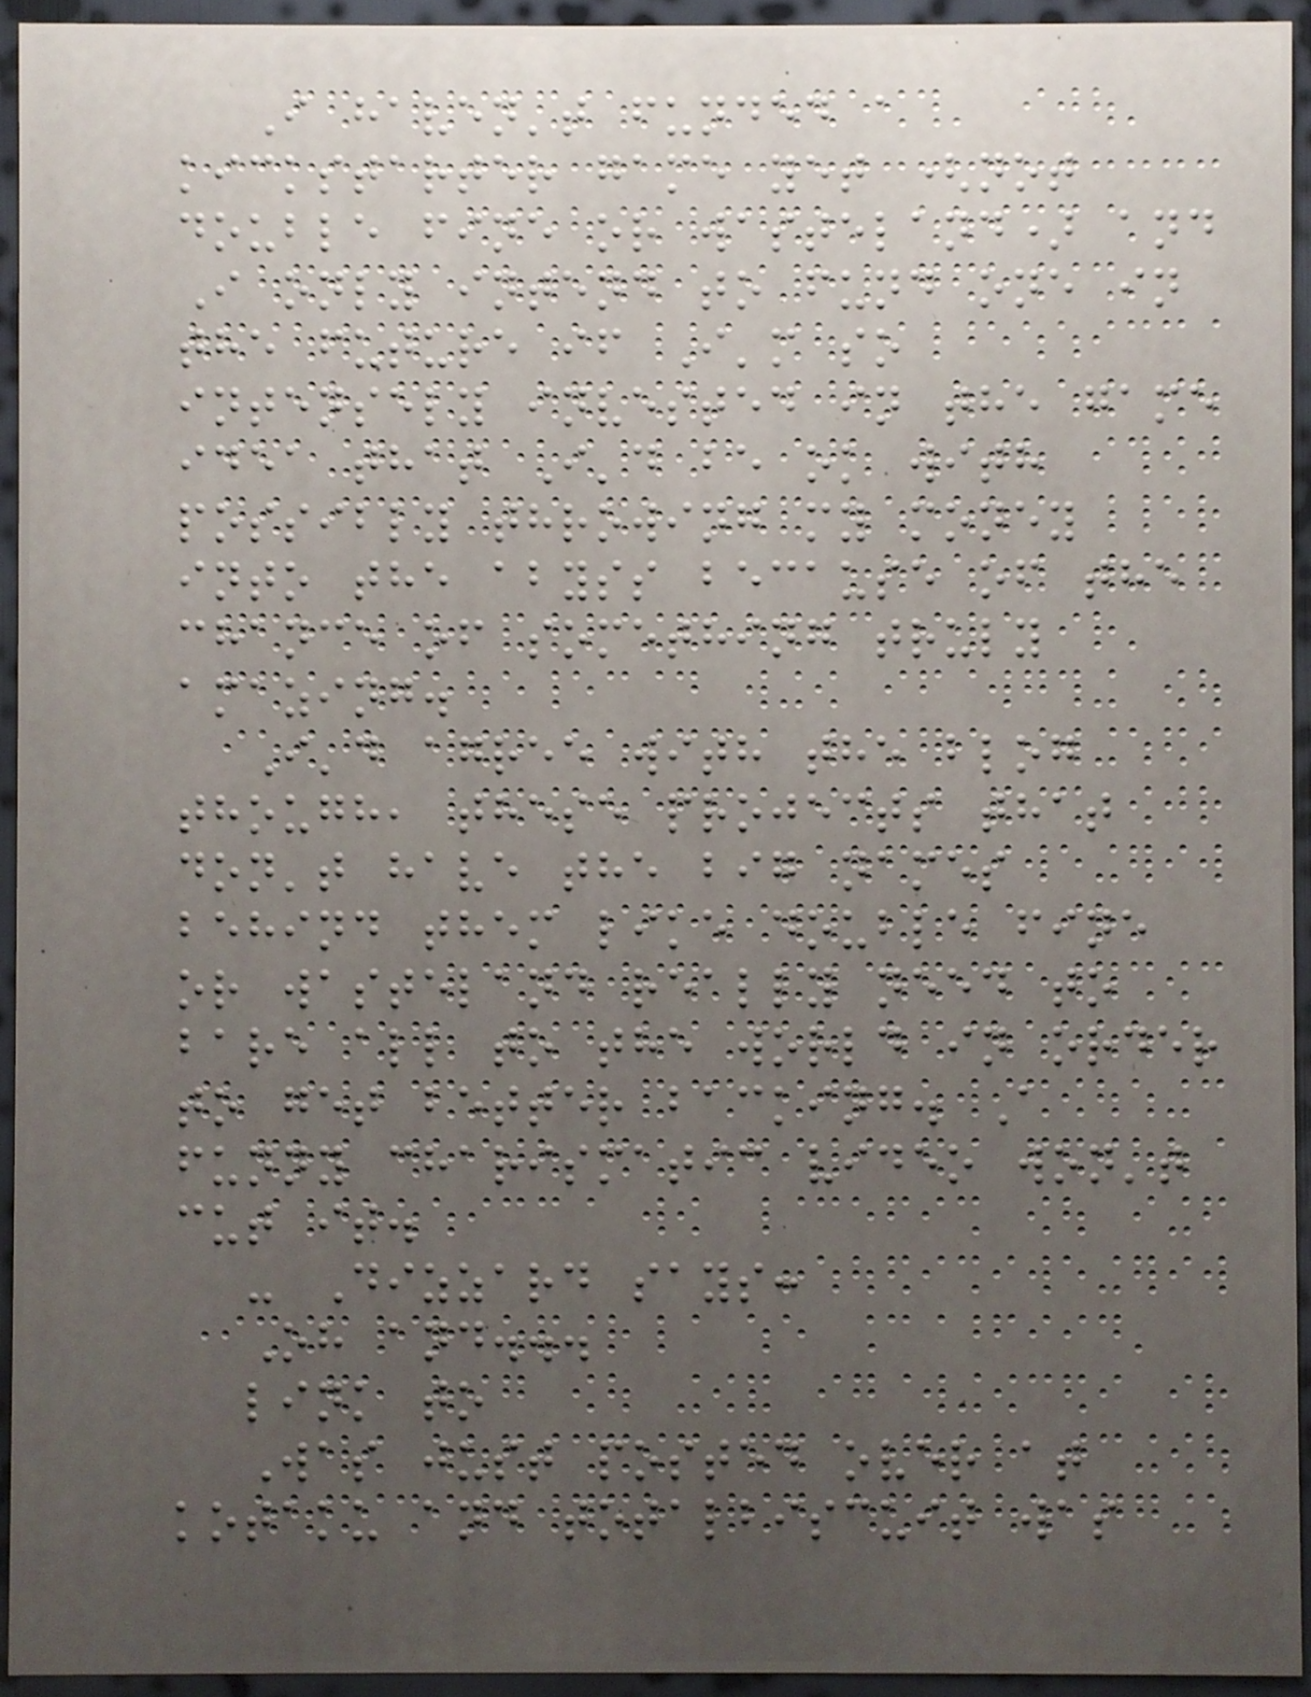I haven't funded a
kickstarter game yet (not
double fine or wasteland) and
I only intend to fund one in
the future if I'm so
intensely invested in the game
idea that I'd be ok with
possibly throwing my money
into the abyss because of the
chance of something truly
amazing.
I'd agree with the blog
though, these projects that
don't have the big names
behind them like double fine
or wasteland really need to
bare all to the world in order
to get better backing. A
funny charismatic video won't
cut it.
- Dizzard says:
Oh and...
link to
Was just posted over at
kotaku and totalbiscuit was
